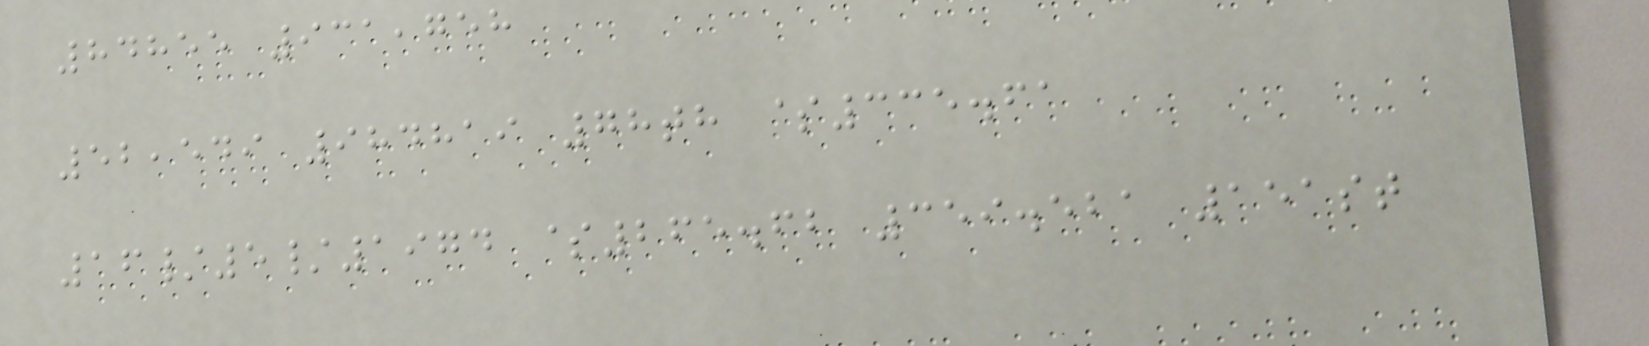84855 931,758
52,549 984819 78th $335.61
16/5/1974 $265.62 359.521 151st
